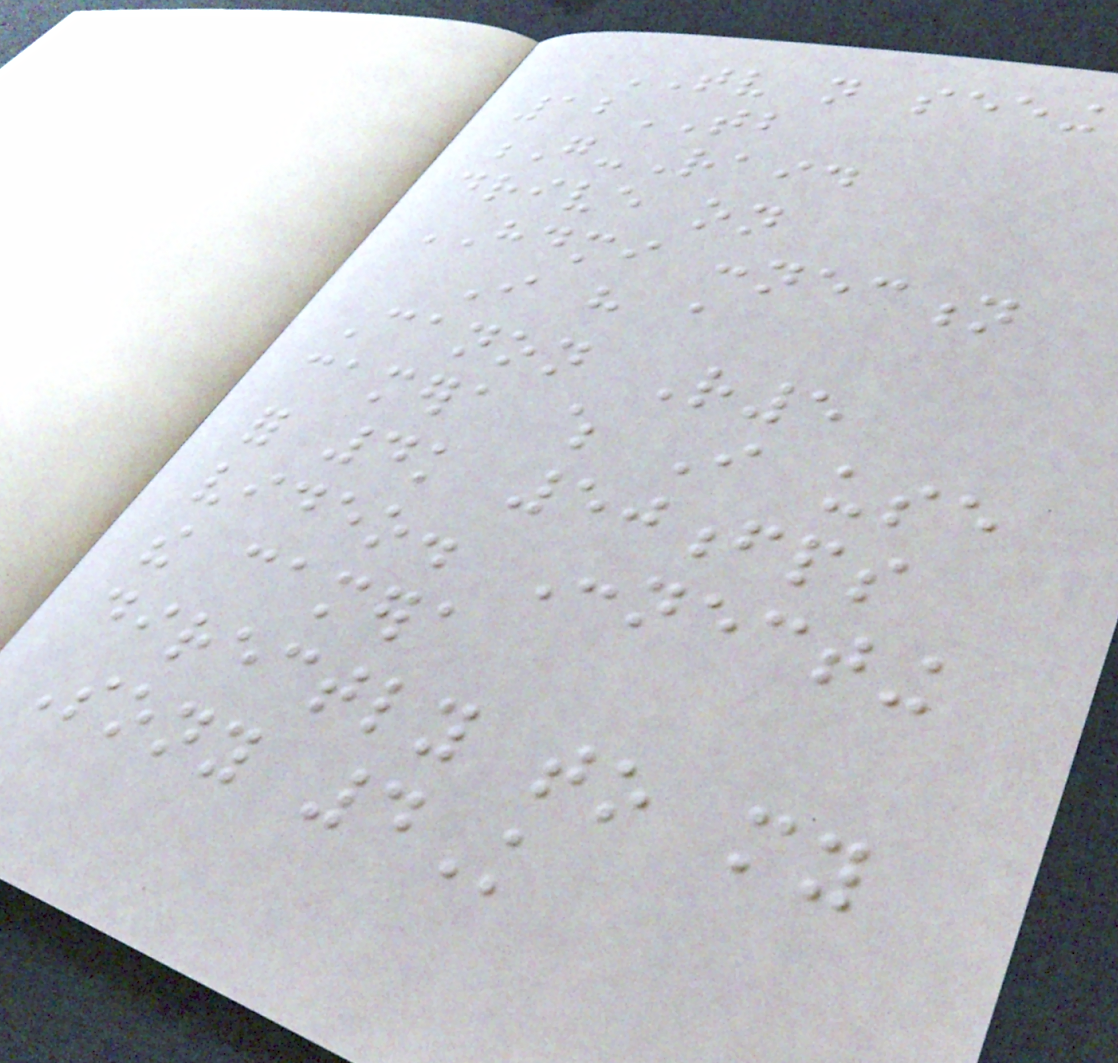TV not seeing
12TB
G-Raid
drive on
HDMI connection
I have a
Canon R5
camera which I use
for 4k 50fps
video. Connecting
the camera
directly to my
Sony 4K
